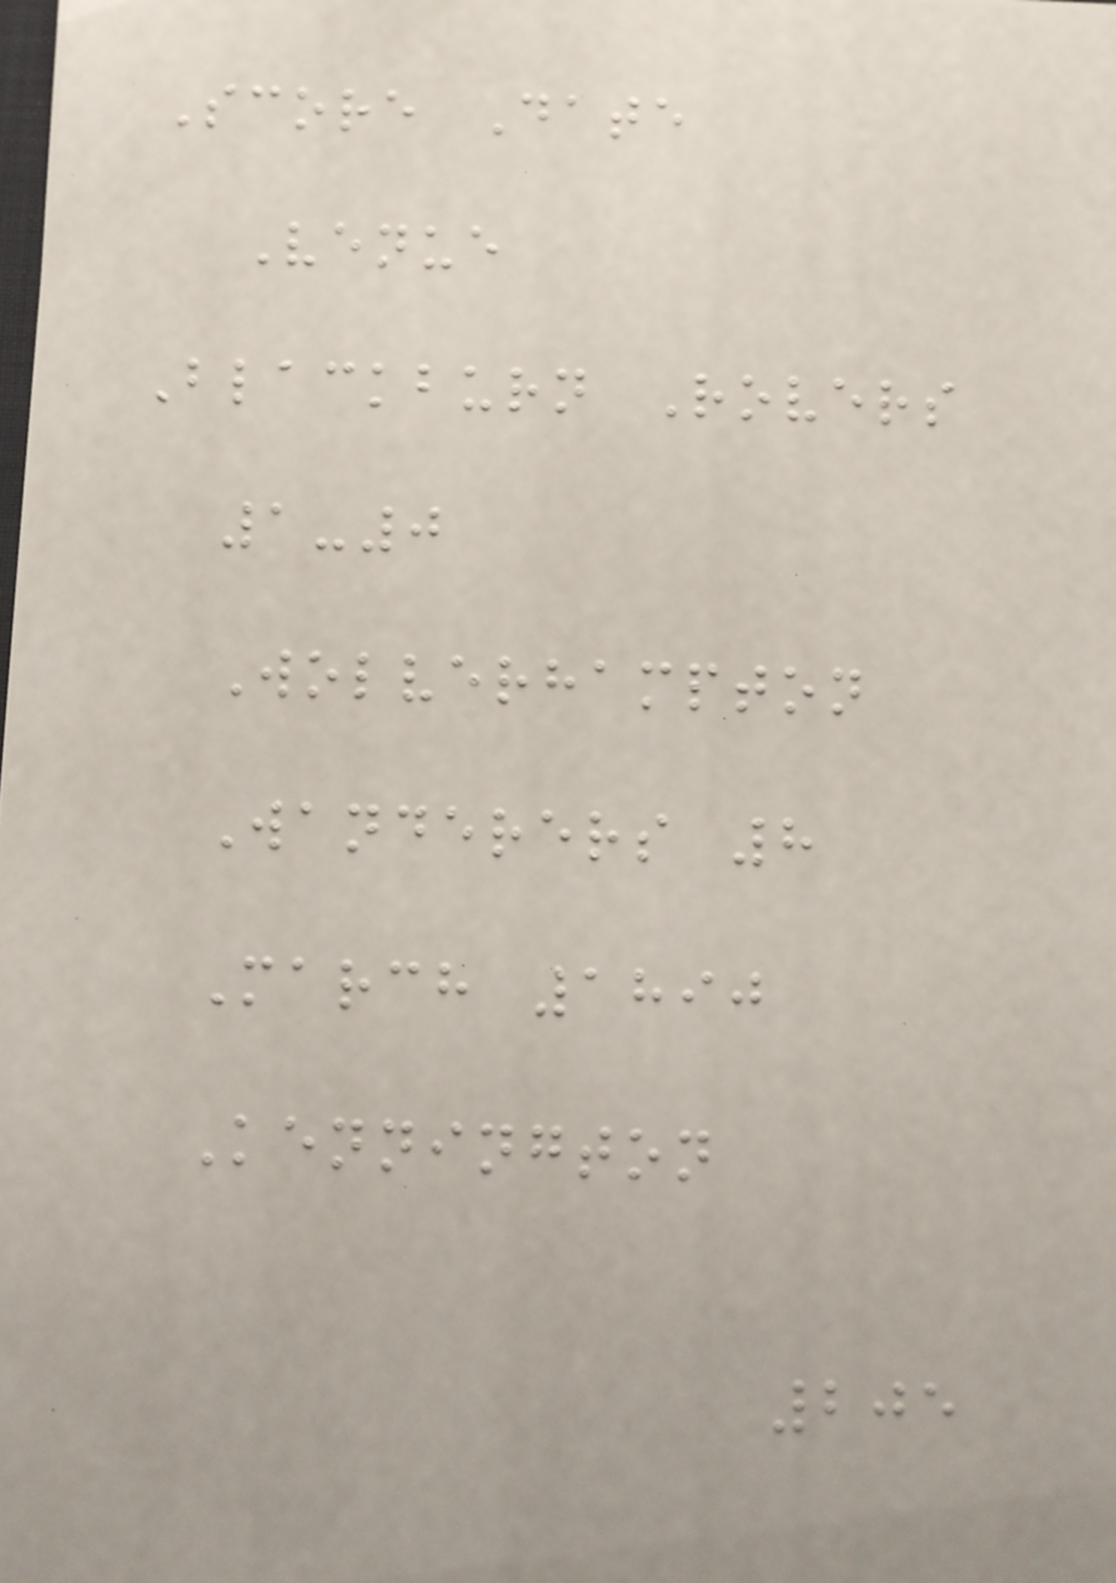Score Date
Venue
Blackburn Rovers
1-0
Wolverhampton
Wanderers 8
March 1890
Kennington
205
